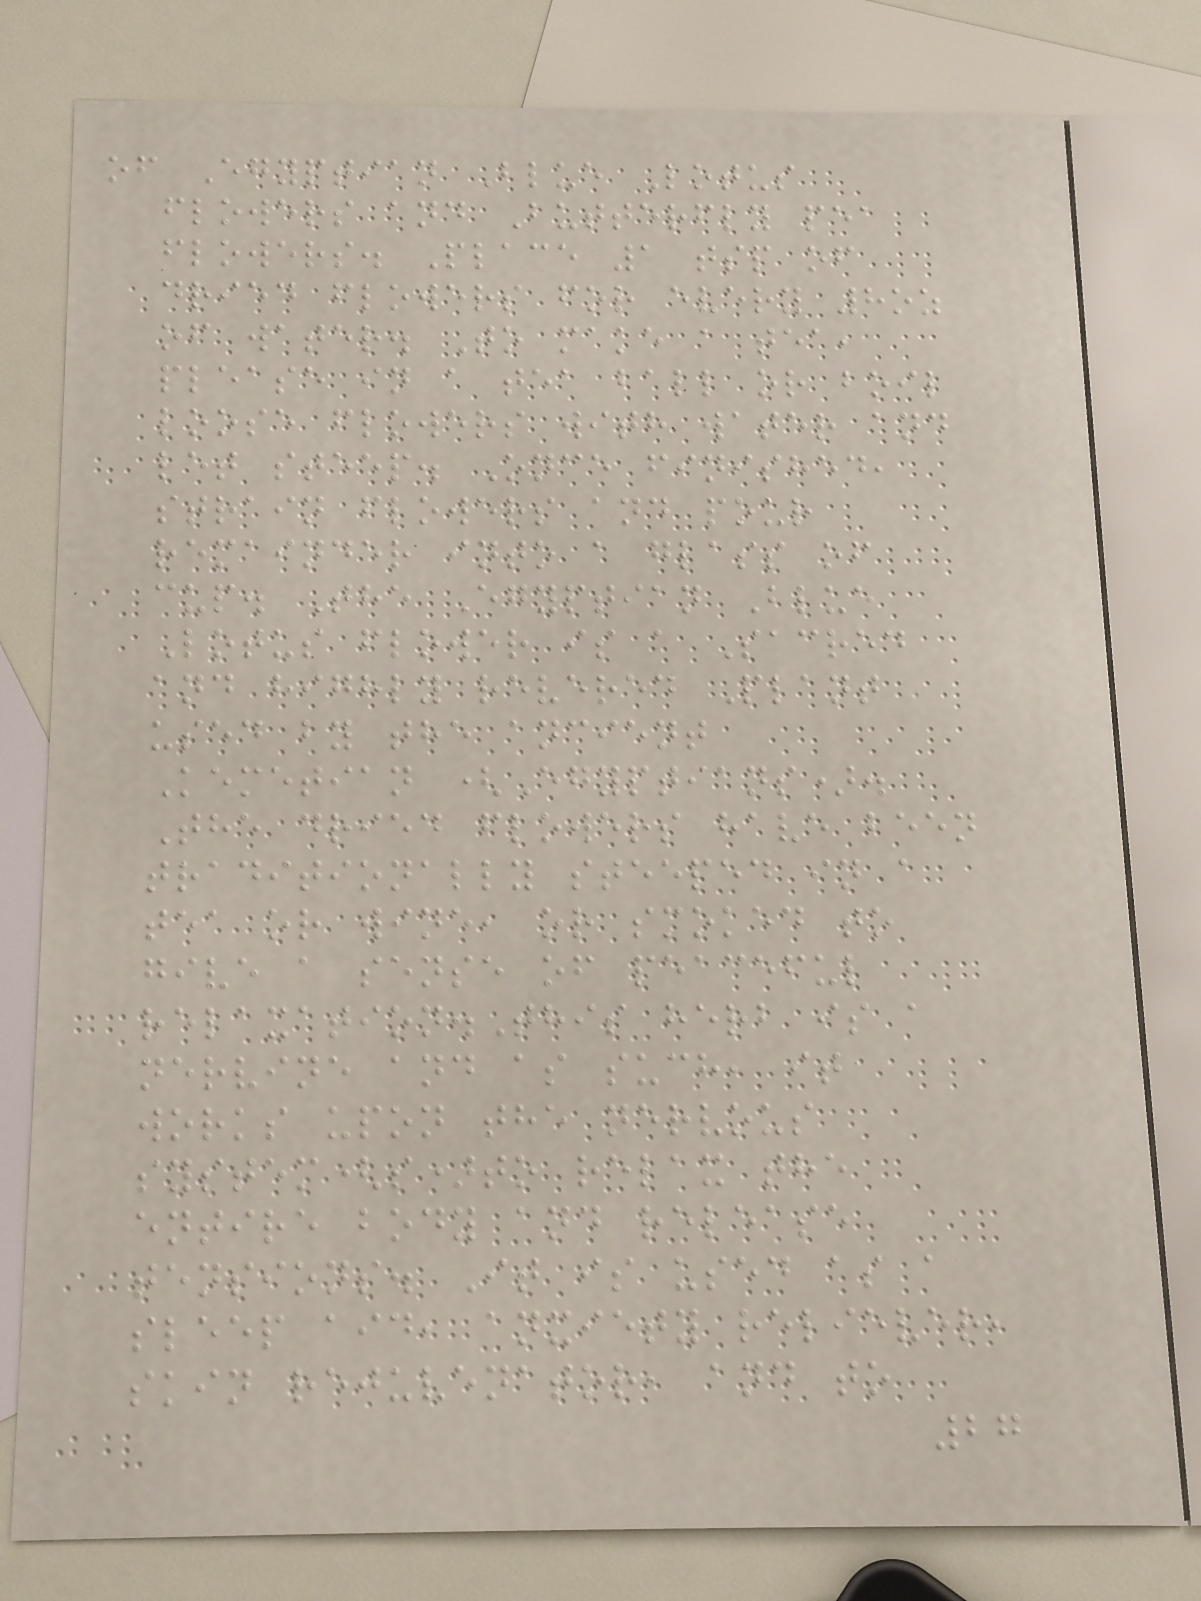of Egyptian Blue Lotus
flowers and Butterfly pea
flowers. Place 1 tsp of
dried flowers for every 8oz
of water. To make a tea,
please in a tea ball or boil
loose flowers with water and
let steep. Once finished,
strain flowers and pour
remainder into a glass of
cup. The Egyptian Blue
Lotus flower is a Sacred
and highly revered Plant
used by the ancient
Kemetian (Egyptians).
The dried flowers have been
traditionally steeped in a
tea or wine, or smoked to
give a sense of peaceful
relaxation.This herb is a
nervine and as such, it
works upon the nervous
system(s)to relax the
entire body and release
tensions. It is used as a
sleep aid, anxiety reliever,
skin rejuvenator, and to
27
